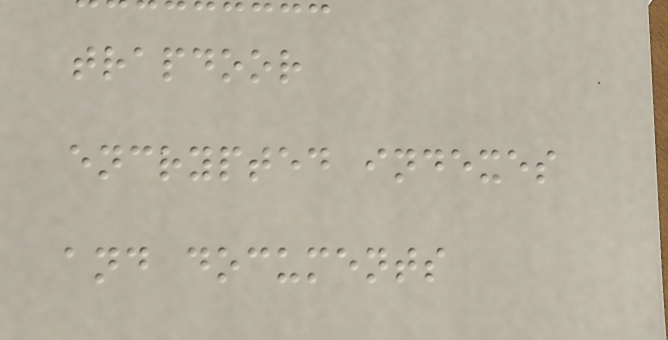trapdoor
encrypted indexes
and documents
